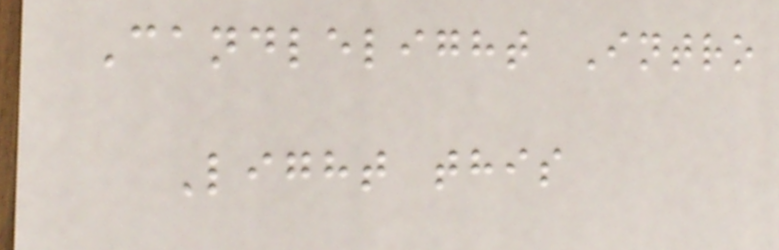Candlelight Intro
Light this
